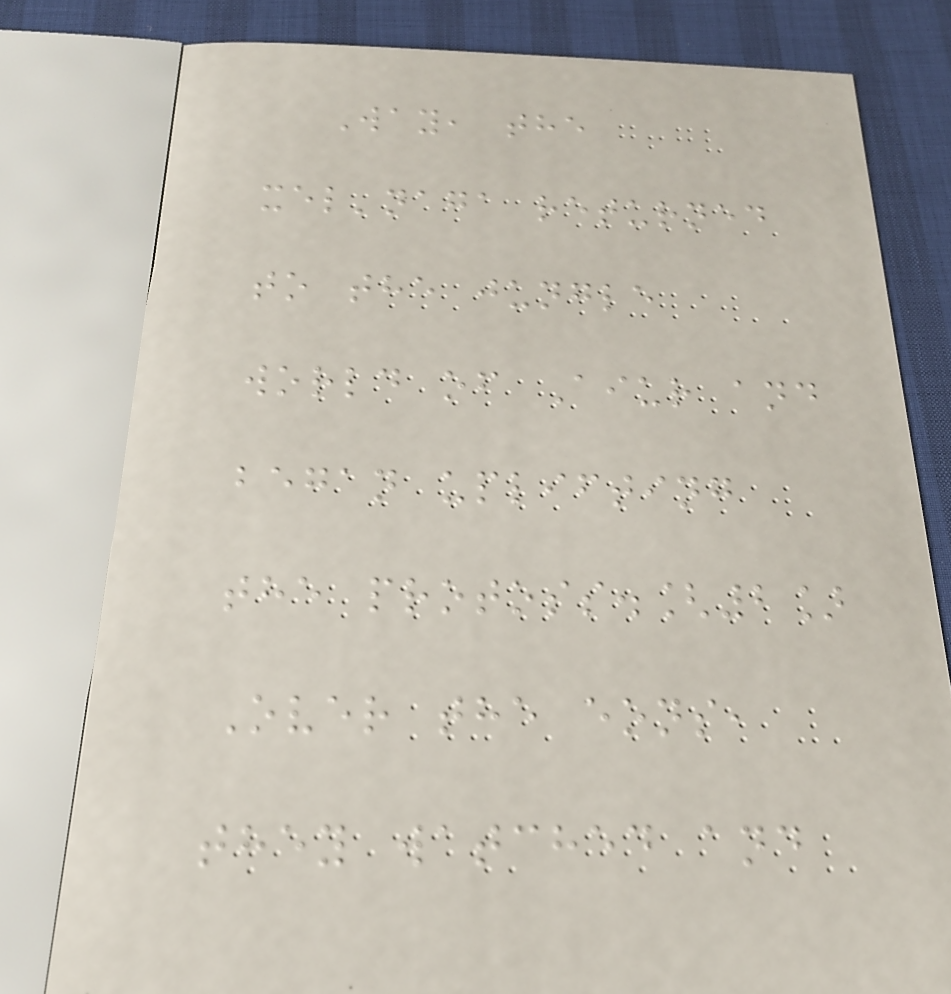Way, the
xel'naga returned
to the jungle
world of Aiur and
began uplifting
the protoss.[2]
Over the eons,
they watched and
